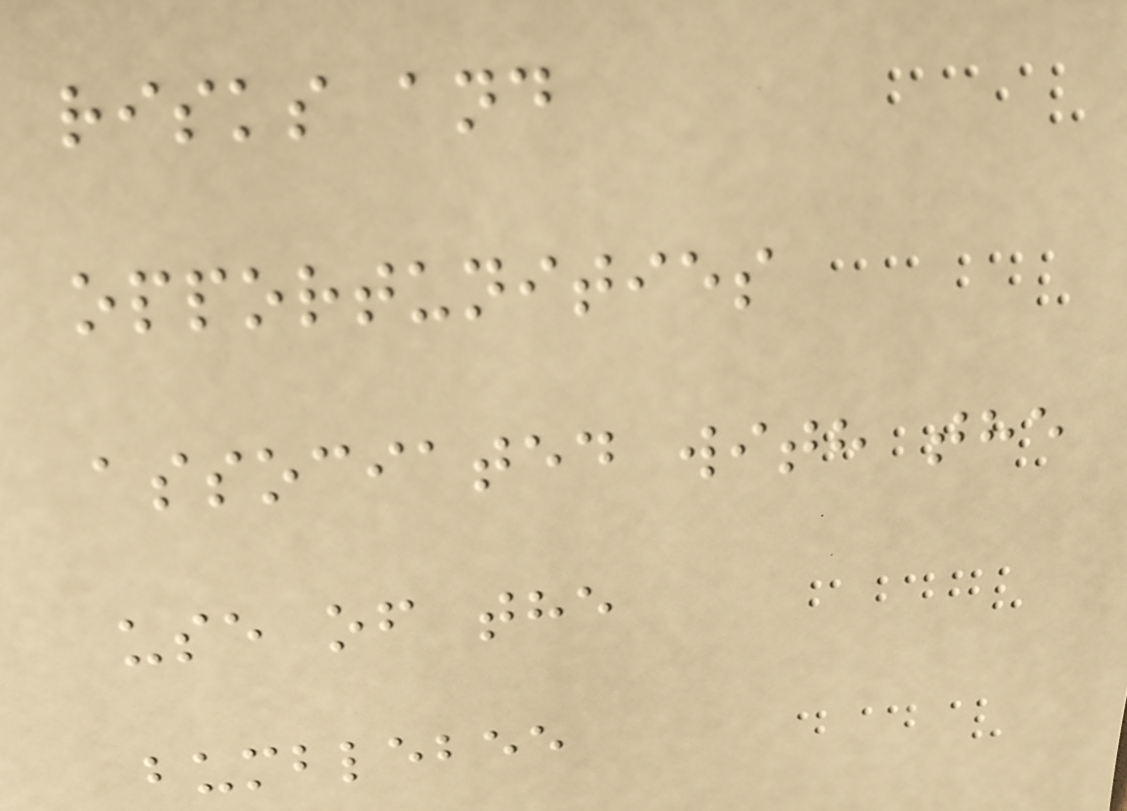risks and
opportunities
associated with the
use of the
bumblebee
